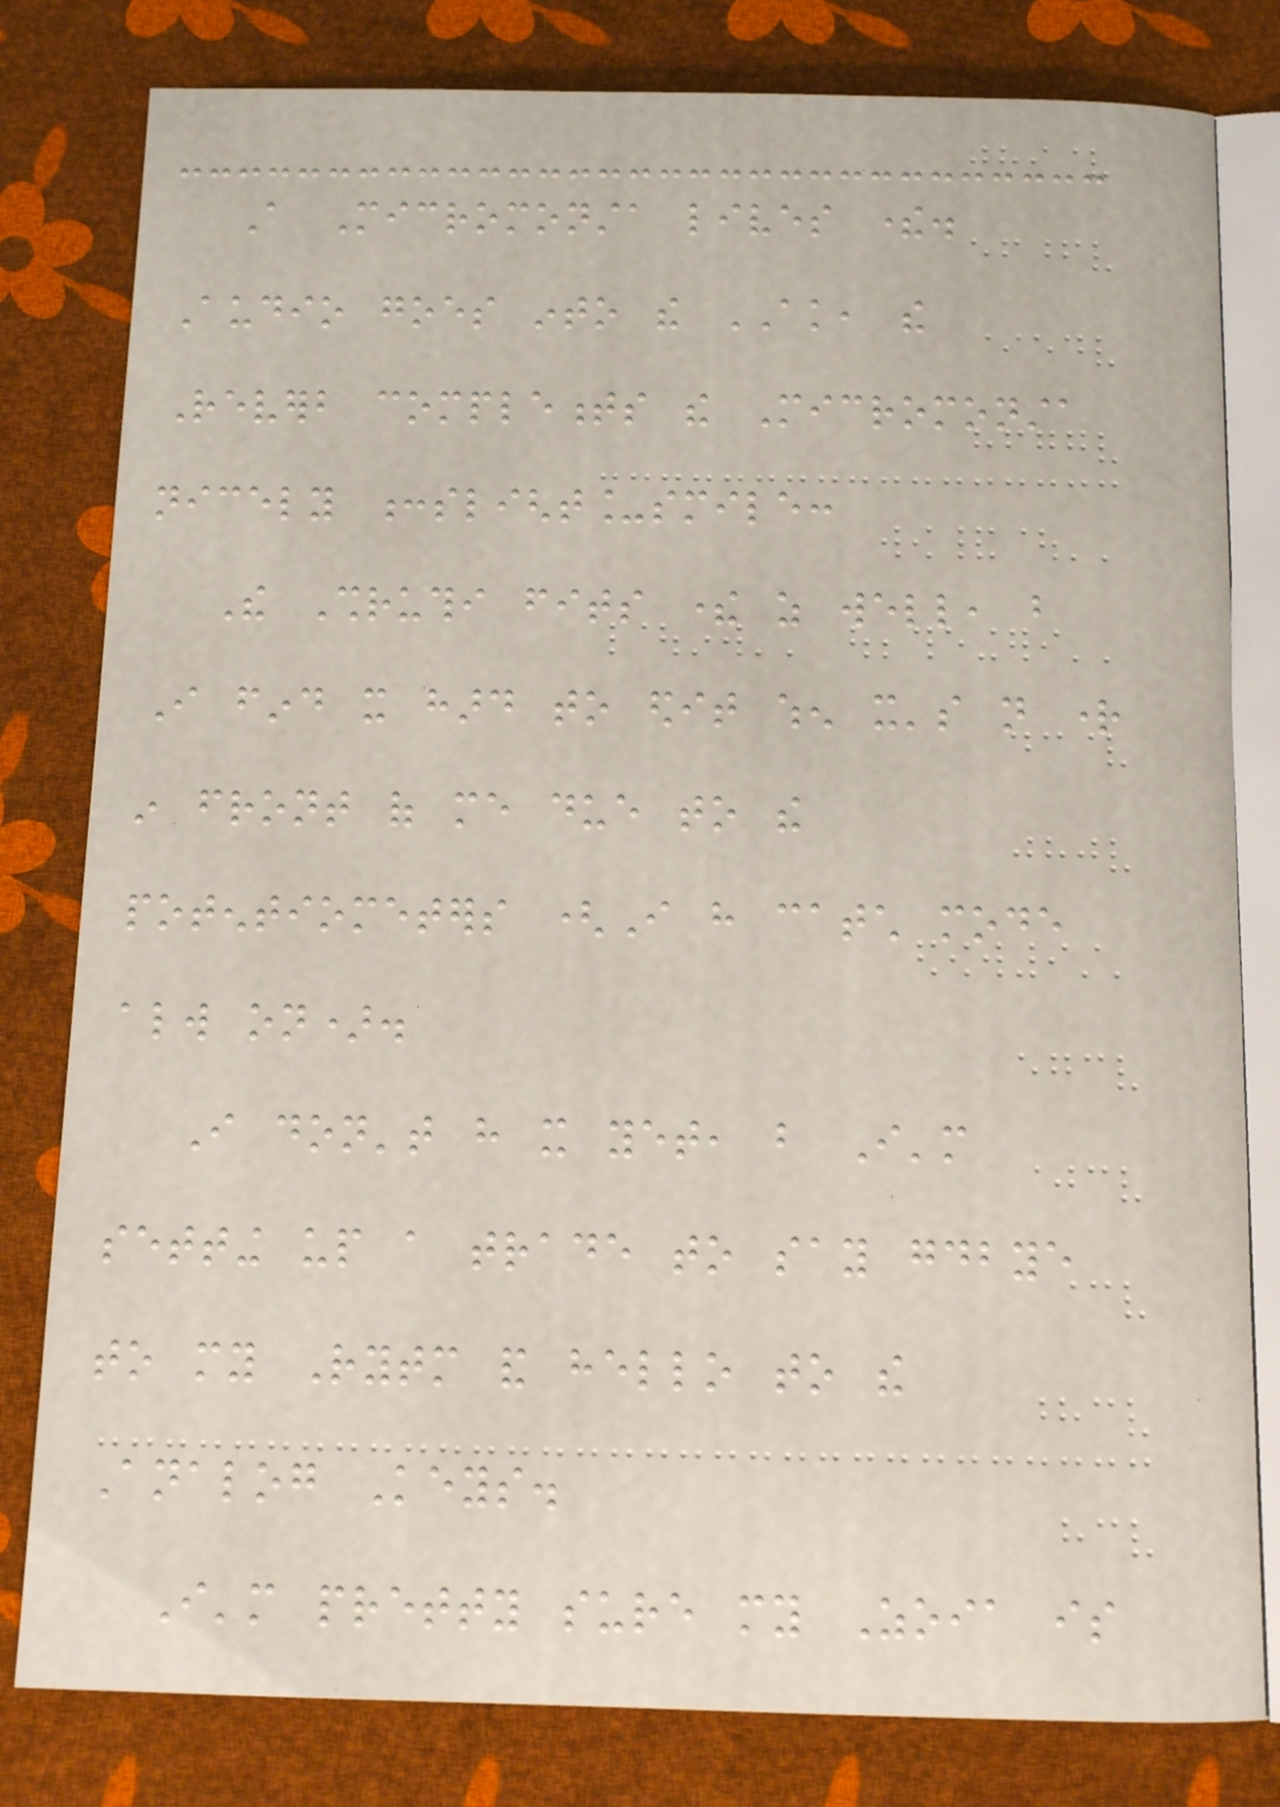A Micromonsta lives there.
Audio goes into the AK, the
Reverb complements the Micromonsta
nicely :slight_smile:
The Shruthi fits there as well, but
I find it hard to edit when it's not right
in front of me due to the
potentiometers (I have catch mode
always on).
I don't have it yet, but I'm
setting up a trade to say goodbye
to my Rytm and hello to the
Analog Keys.
I'm pretty sure my Zoia is
